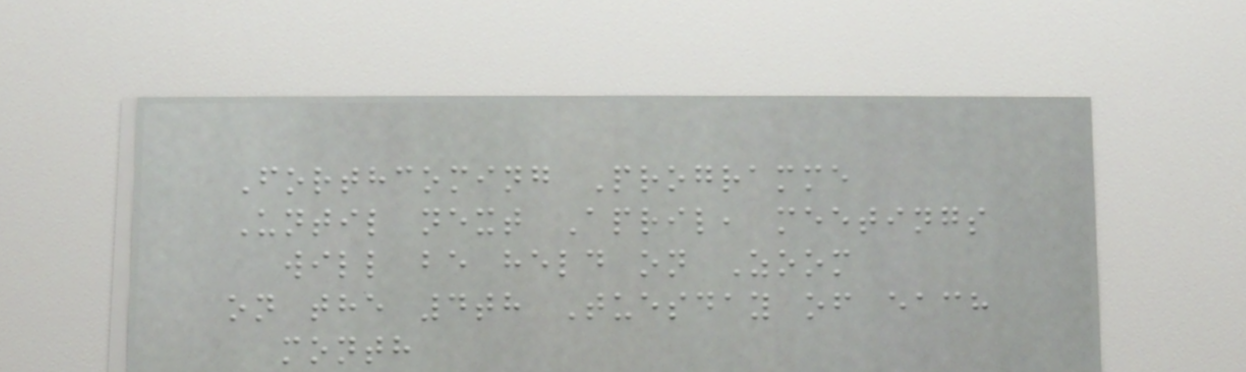Forthcoming Programme
Until next April, meetings
will be held on Zoom
on the 4th Tuesday of each
month
